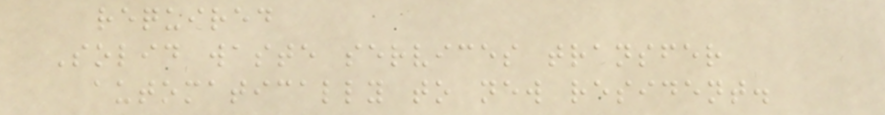required
Solid waste services transfer
automatically to new resident.
